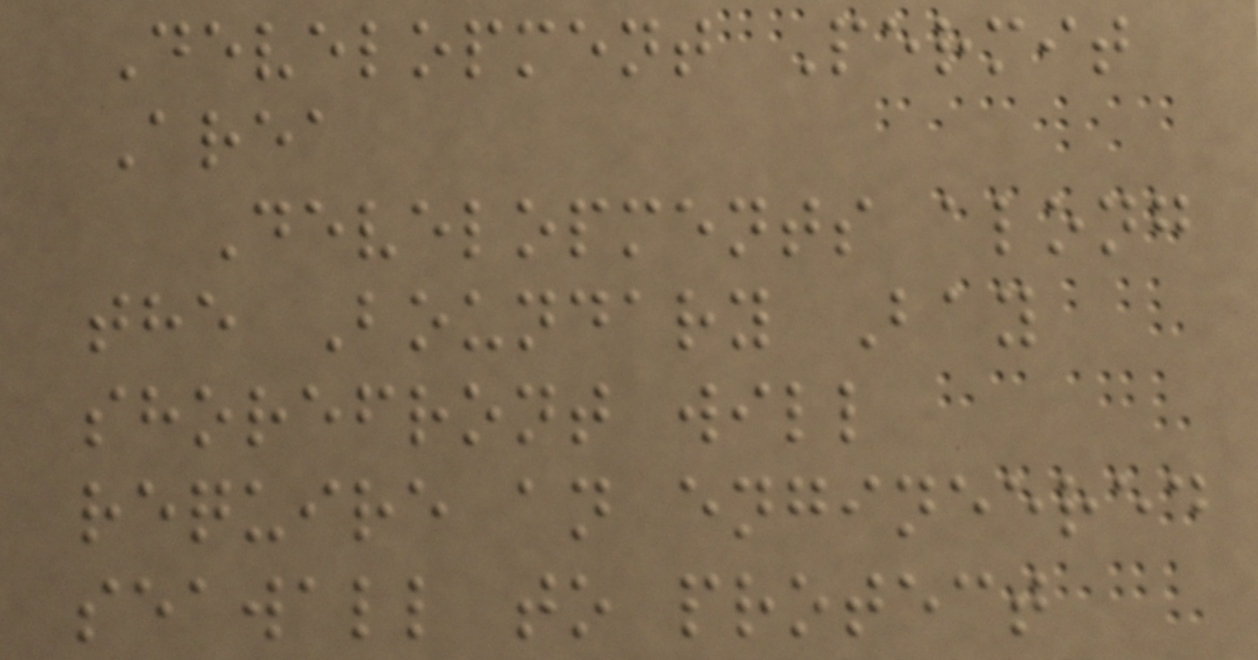Development Permit
Area
Developments along
the Boundary Bay
shorefront will
require an engineered
seawall to protect
